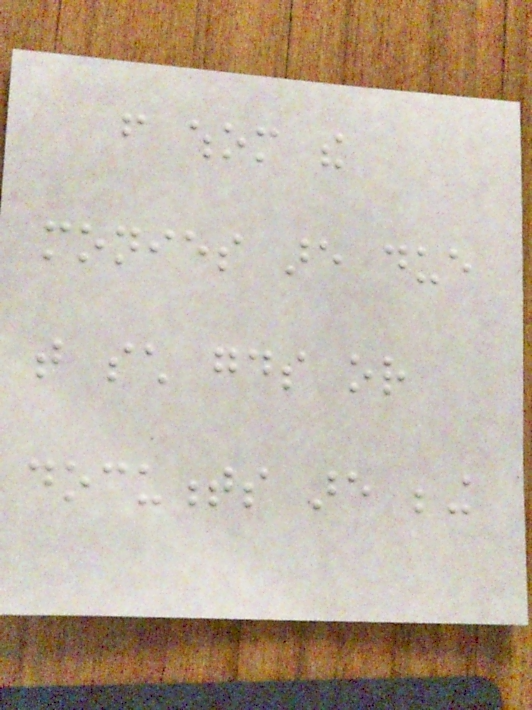from whom the
monies are due
that such goods or
documents are being
